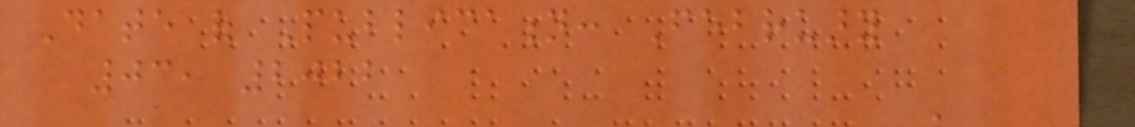Date of Publication: February
03, 2022
